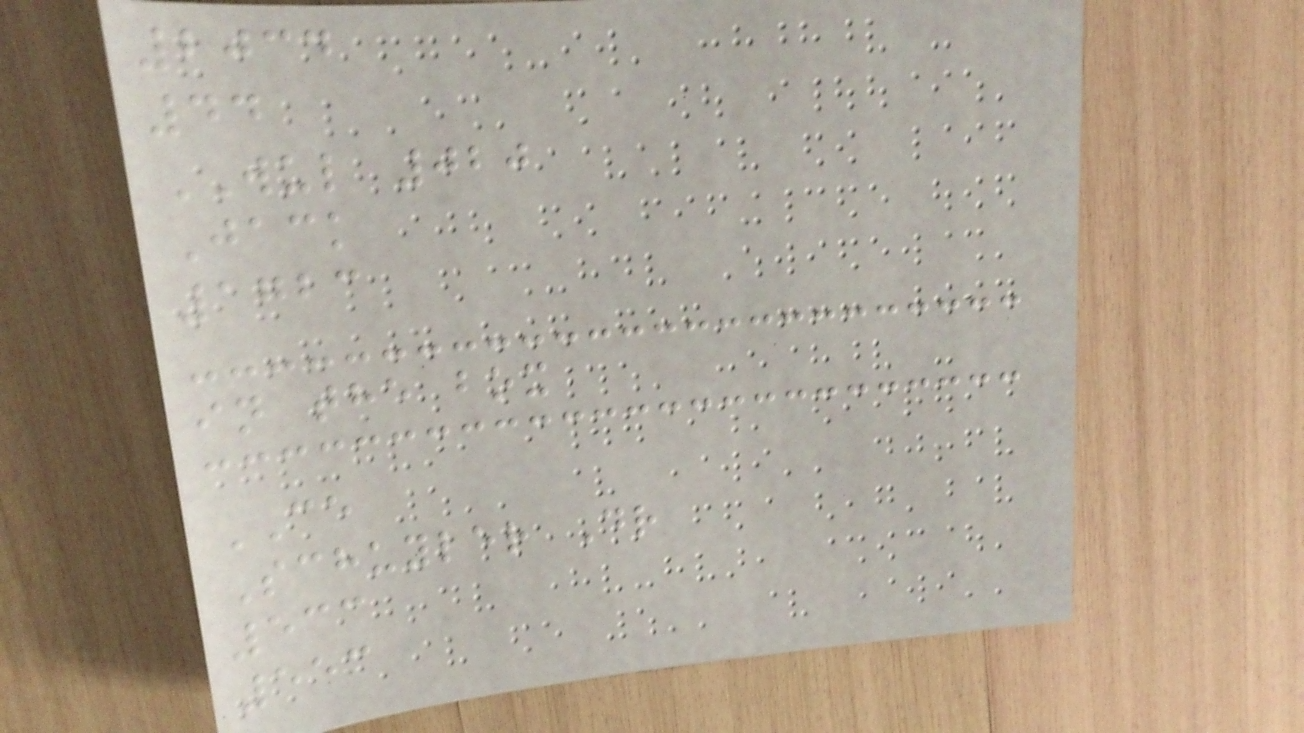2034
44
WUL 020
Jack
1723
in the box
CE
Schuyler Dr
533
553
